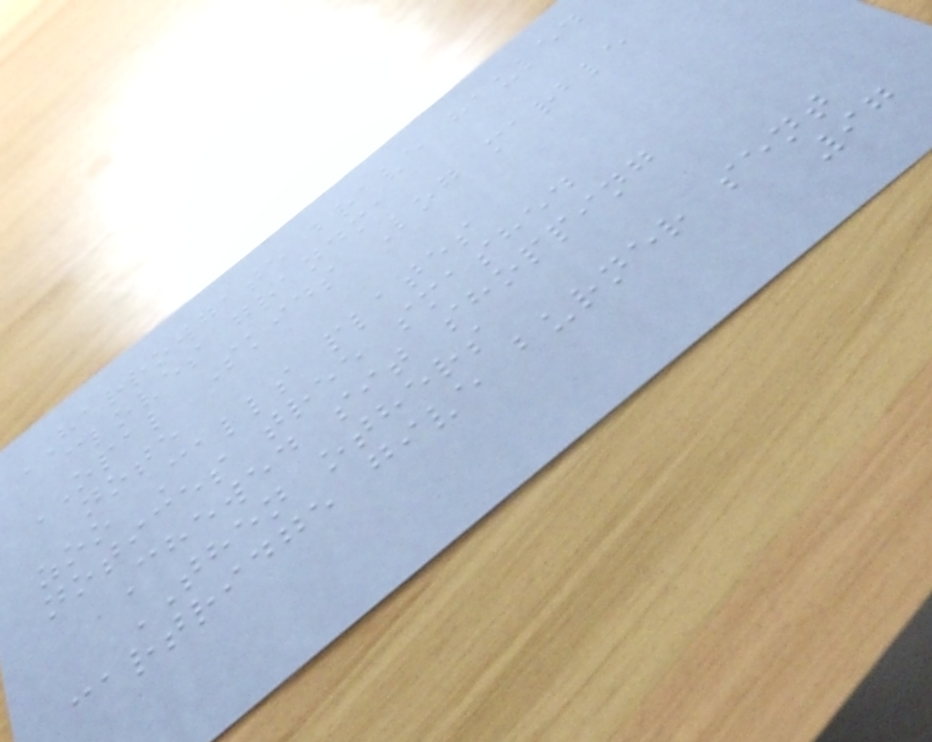HARROWGATE brave hauled
cloves grandma
OPAL Skids Log marble
note
zoo Calls plates
notices tree smashed
Chewed sit shopping
THEN others
cartridge give burner sent
97
